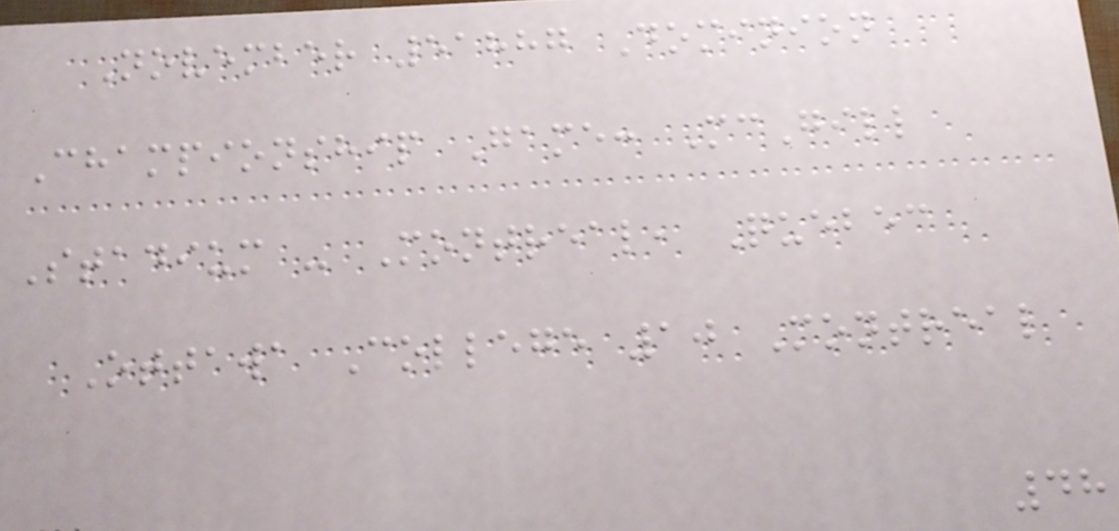November 51887 Dominion
Championship Game: McGill
Stadium - Montreal, Quebec
Ottawa College 10 Montreal
48
